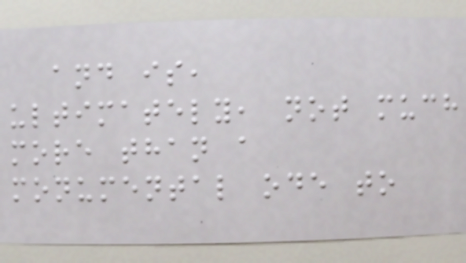and is,
ultimately, not much
more than a
monumental ode to
